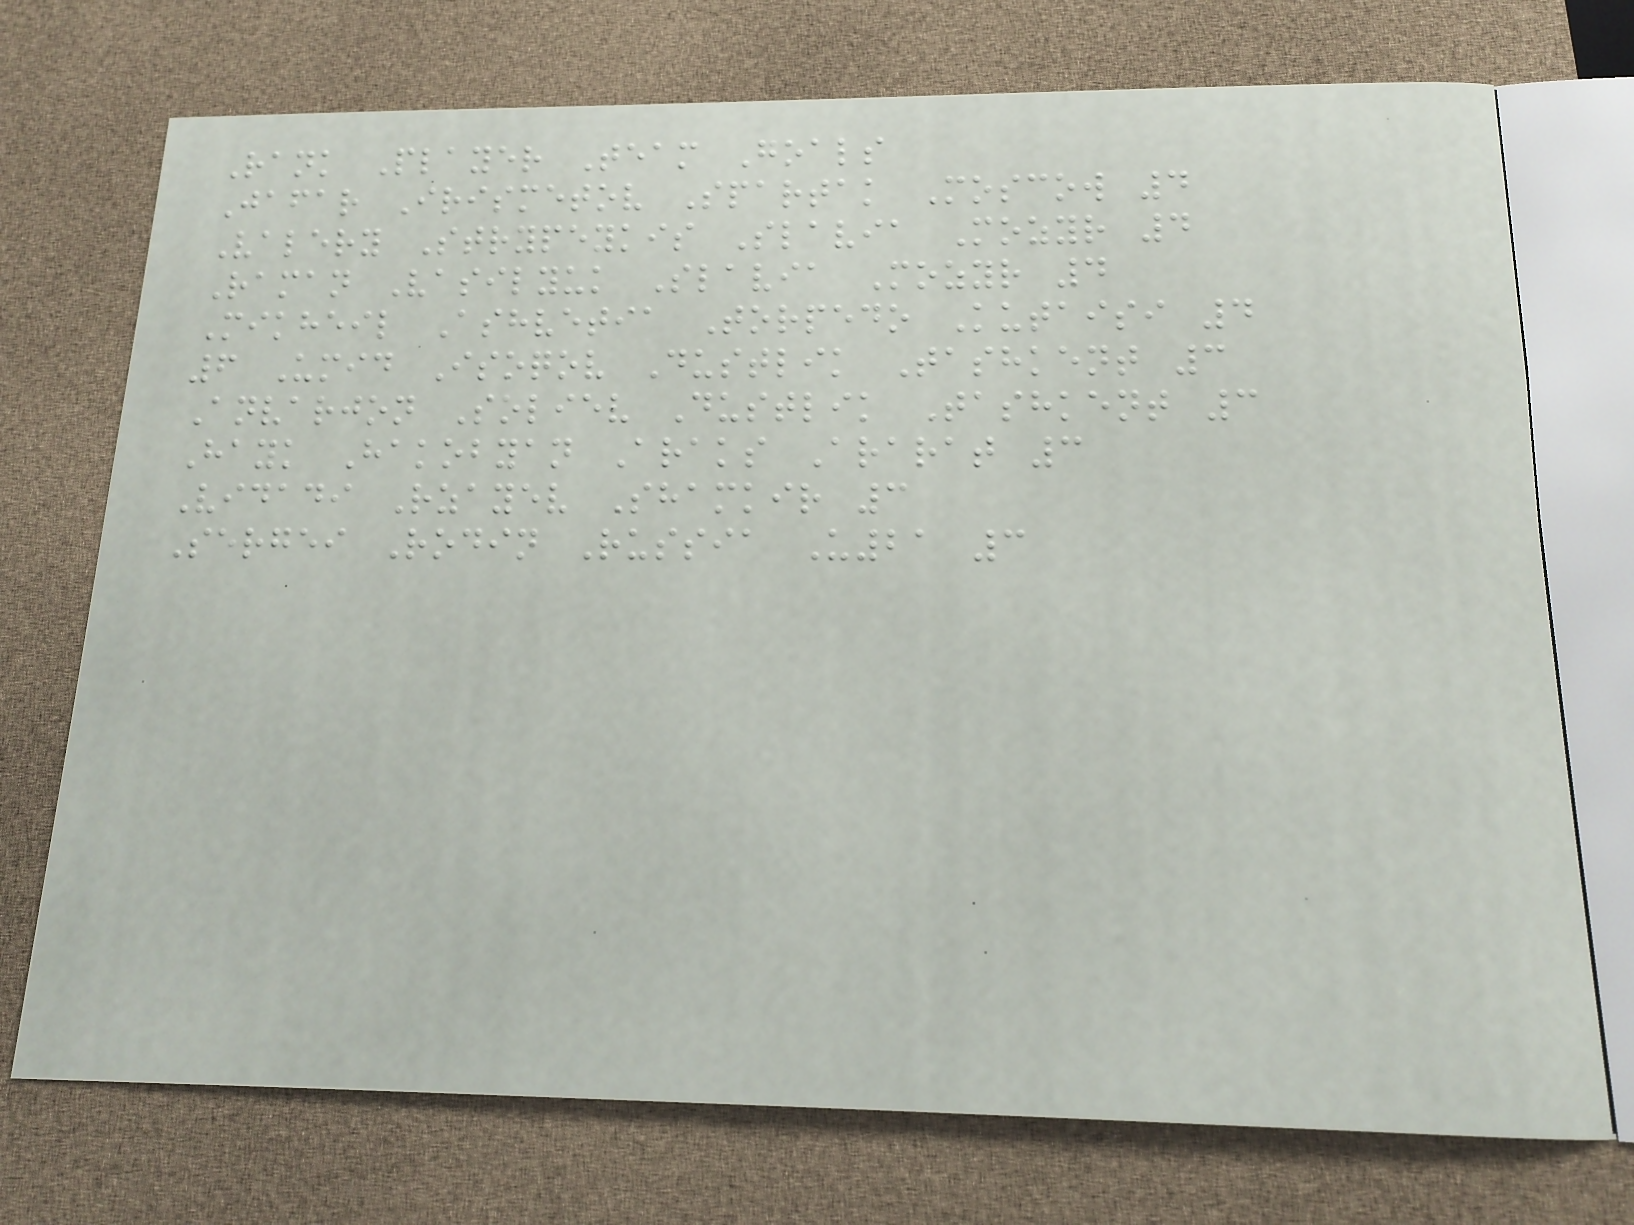Rank Player Team Goals
Jafar Irismetov Spartak Moscow 4
Valery Strypeykis Slavia Mozyr 4
Raman Vasilyuk Slavia Mozyr 4
Mikheil Ashvetia Torpedo Kutaisi 4
6 Umid Isoqov Dustlik Tashkent 3
Anvarjon Soliev Dustlik Tashkent 3
Hayk Hakobyan Araks Ararat 3
Vidadi Rzayev Shamkir 3
Sergei Rodin Russia U21 3
